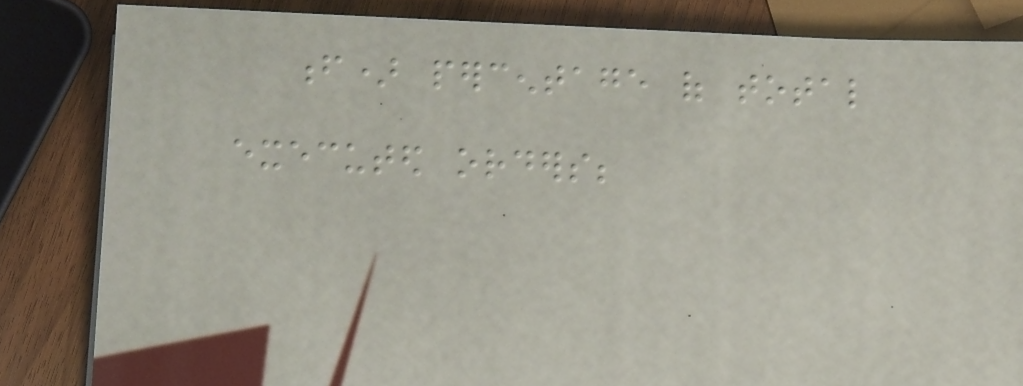f) percentage of total
executed orders;
